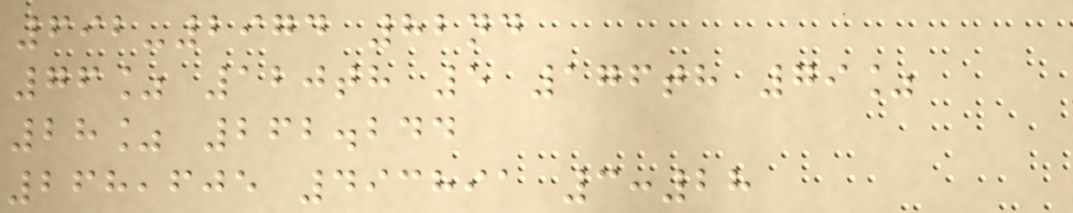692-2974 82nd
76% 120th 5 176th 79%
28% 262.244
268,605 493891 3:28
